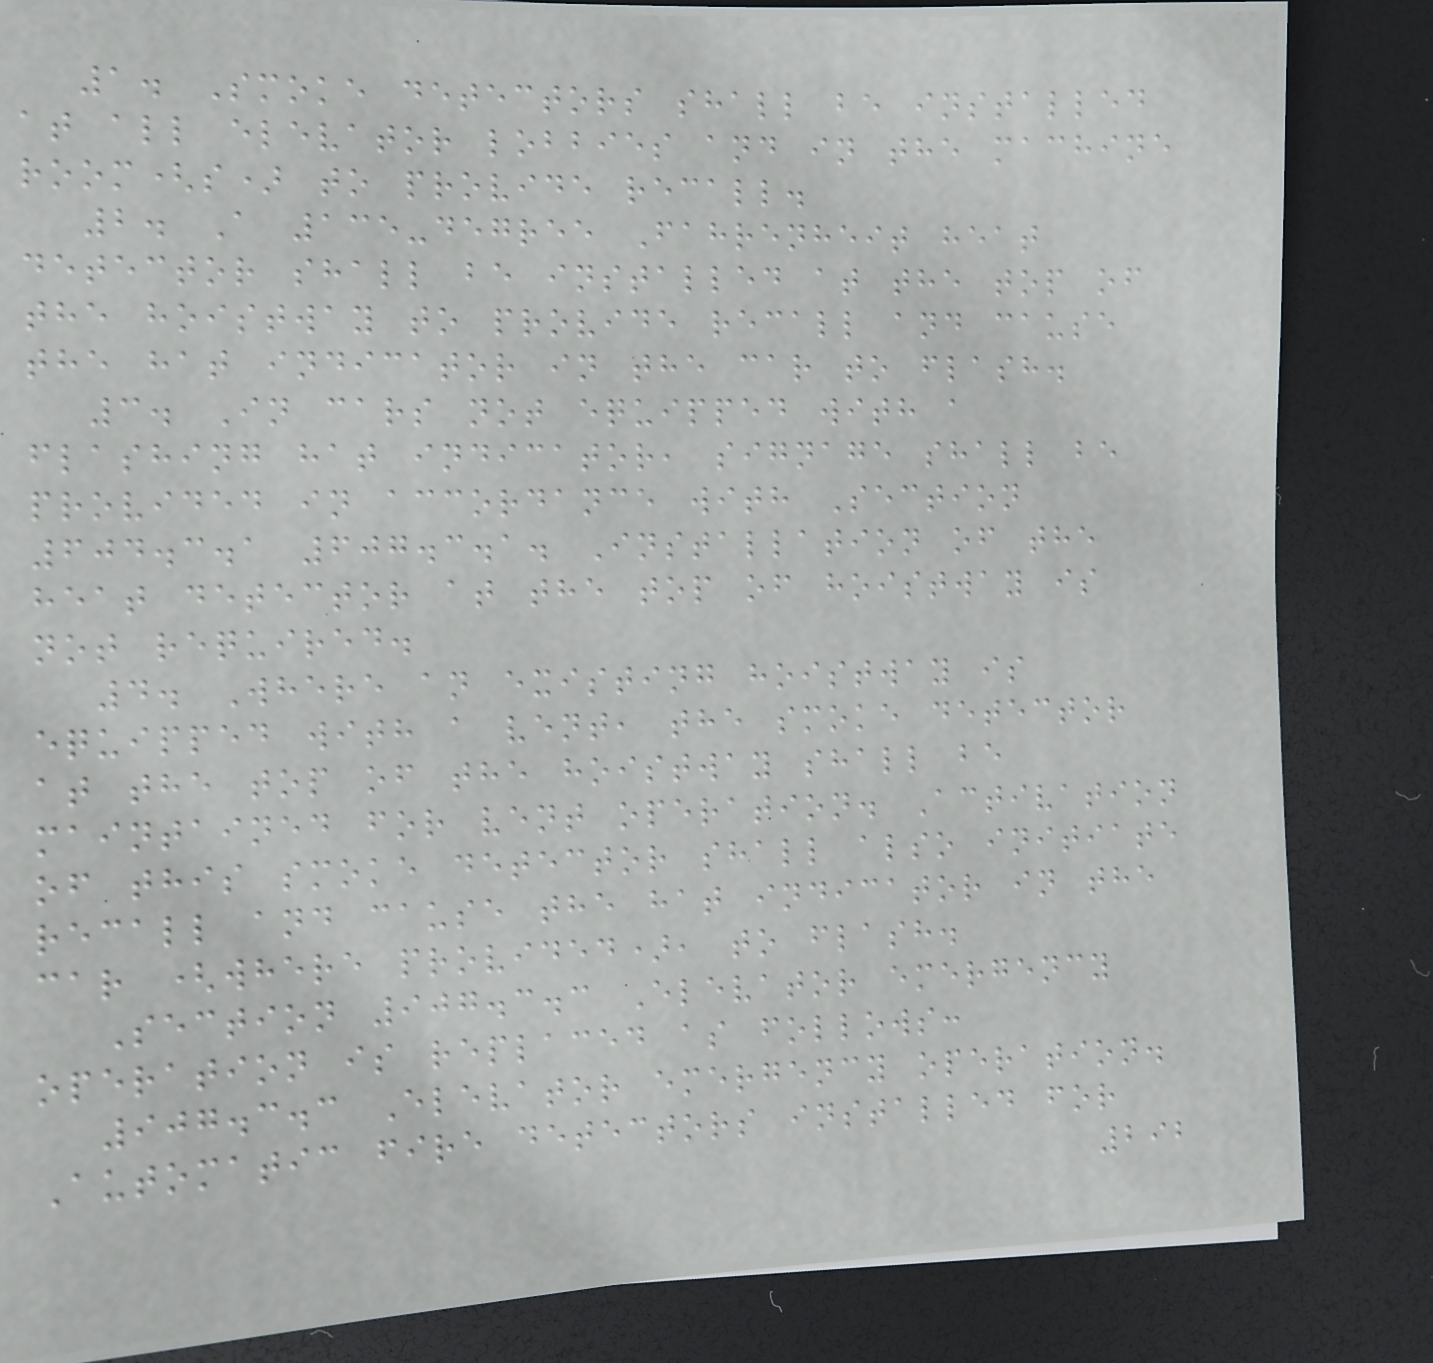1. Smoke detectors shall be installed
at all elevator lobbies and in the machine
room(s) to provide recall.
2. A 135-degree Fahrenheit heat
detector shall be installed at the top of
the hoistway to provide recall and cause
the hat indicator in the car to flash.
3. In cars not equipped with a
flashing hat indicator, signage shall be
provided in accordance with Section
604.3.1 607.3.1. Installation of the
heat detector at the top of hoistway is
not required.
4. Where an existing hoistway is
equipped with a vent, the smoke detector
at the top of the hoistway shall be
maintained for vent operation. Activation
of this smoke detector shall also initiate
recall and cause the hat indicator in the
car (where provided), to flash.
Section 907.3.3 Elevator emergency
operation is replaced as follows:
907.3.3 Elevator emergency operation.
Automatic fire detectors installed for
292
